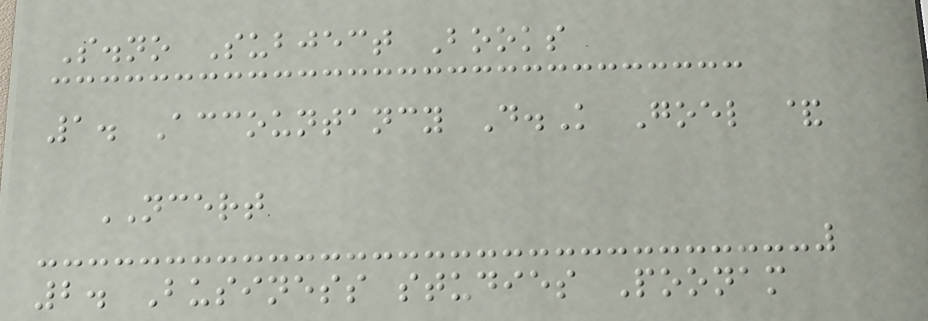S.no Subject Books
1. Accountancy D.K Goel &
NCERT
2. Business studies Poonam
